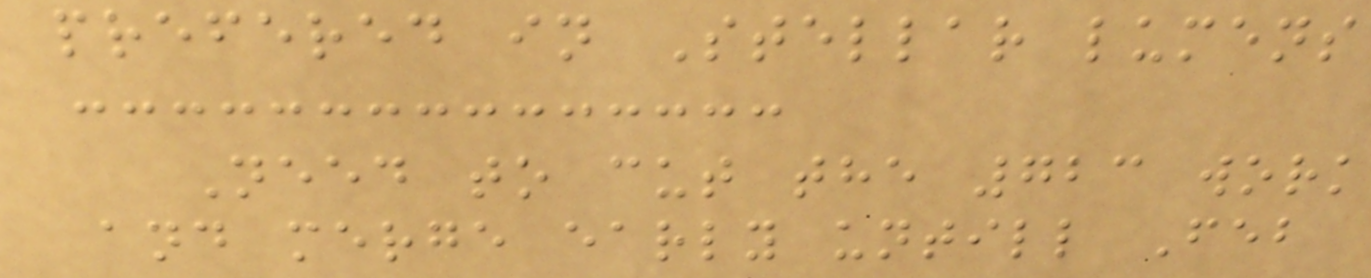prefered in Stellar lumens
Need to cut the 723 work
and merge early untill Feb
